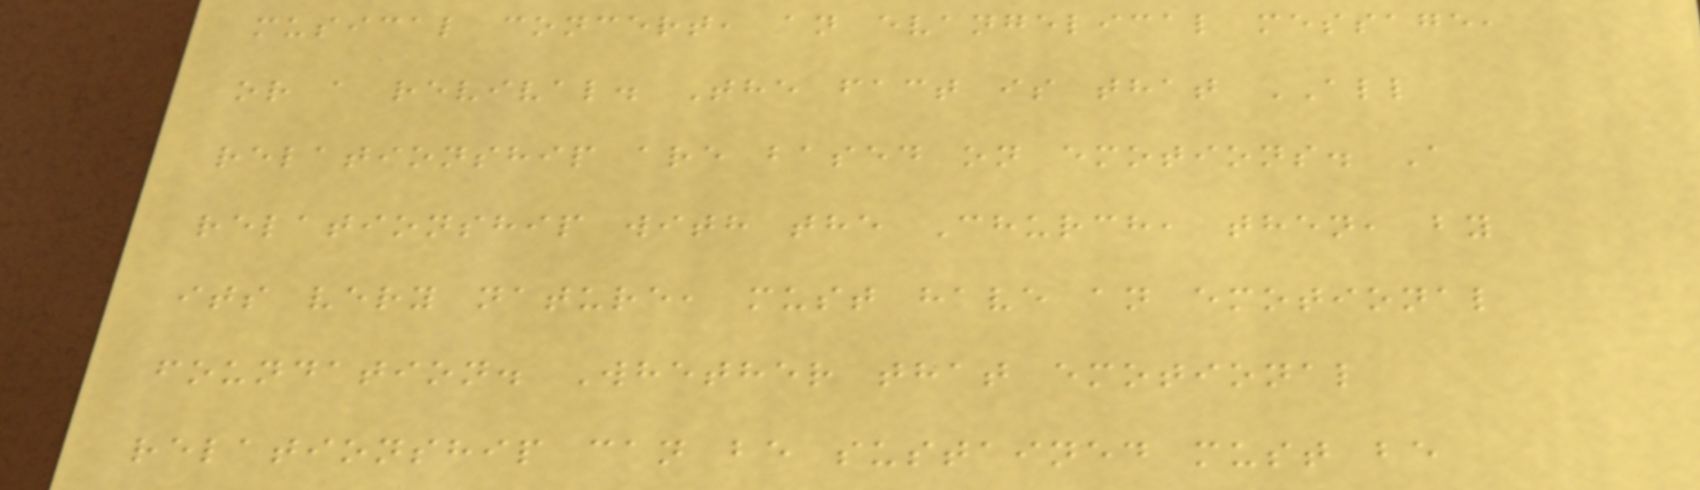musical concert, an evangelical message,
or a revival. The fact is that ALL
relationship are based on emotions. A
relationship with the Church, then, by
its very nature, must have an emotional
foundation. Whether that emotional
relationship can be sustained must be
